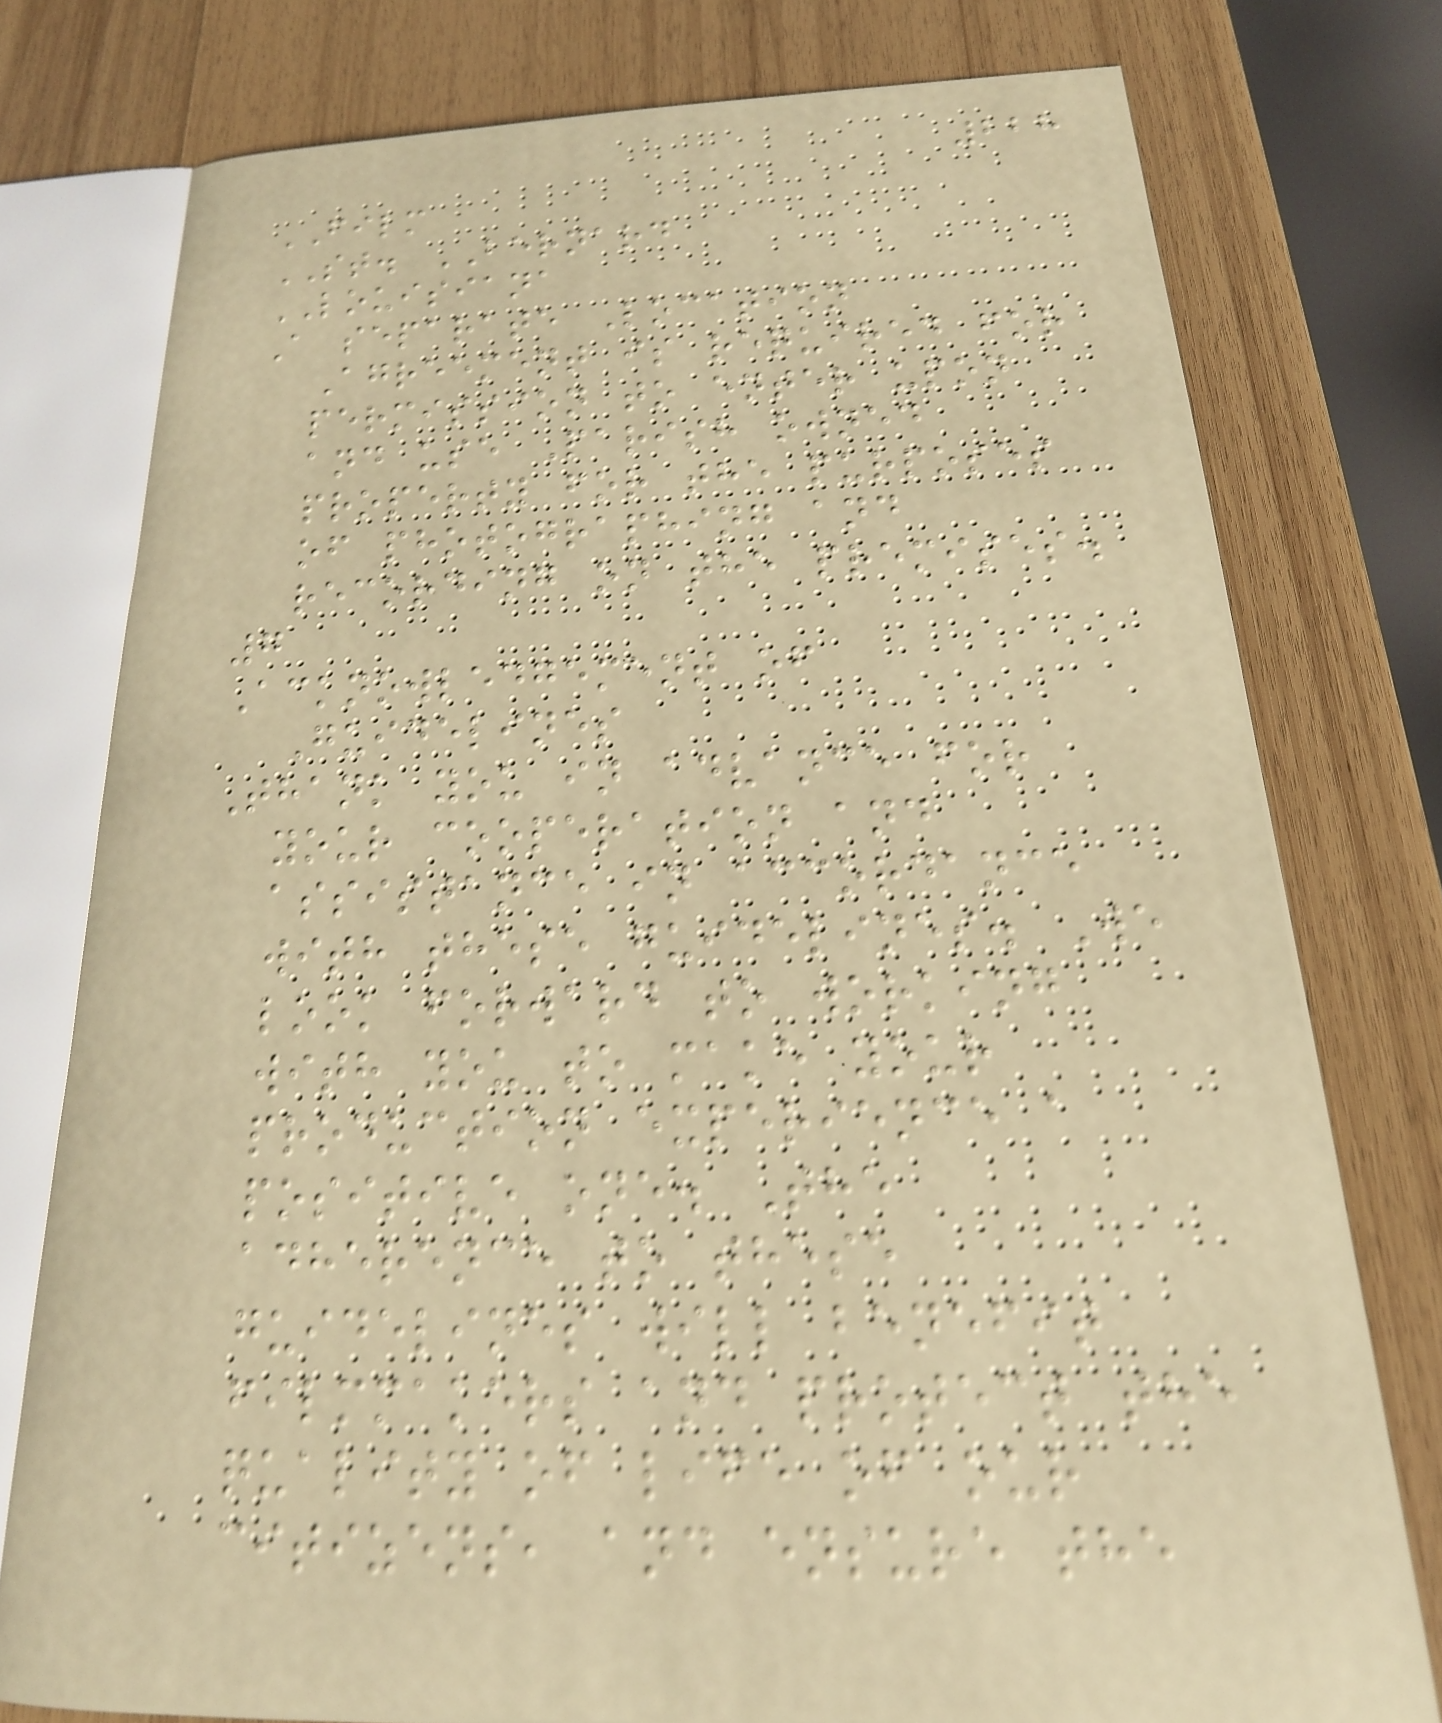228
FILM
ST. BERNARD
LOUISIANA
A separate Location
Agreement is required for
permission to enter upon
and use Parish owned
property for the purposes
of photographing and
recording on the premises.
7
Acknowledgement of
Guidelines
Thank you in advance for
your cooperation and
assistance in accordance
with these guidelines. We
look forward to working
with you to make your
production experience a
positive one. The
adherence to these
guidelines will benefit
filmmakers and protect the
quality of life of our
citizens, and ensure the
